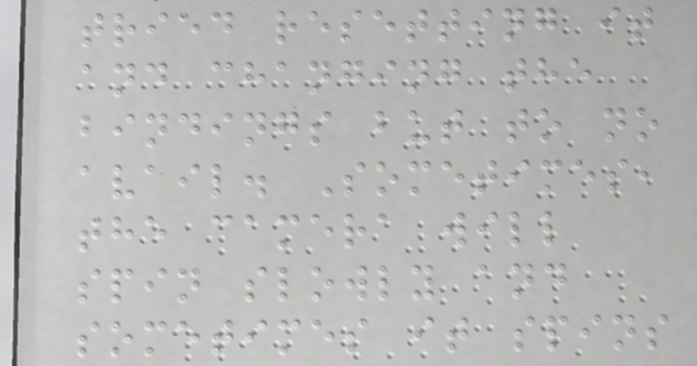tried resetting it
and changing the
bindings but to no
avail. Sometimes,
the camera will
spin slowly and
sometimes it spins
